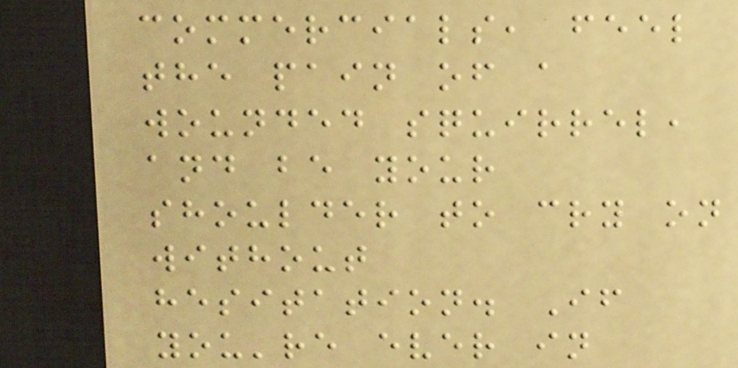commercials, feel
the pain of a
wounded squirrel,
and be your
shoulder to cry on
without
hesitation. If
you're ever in
